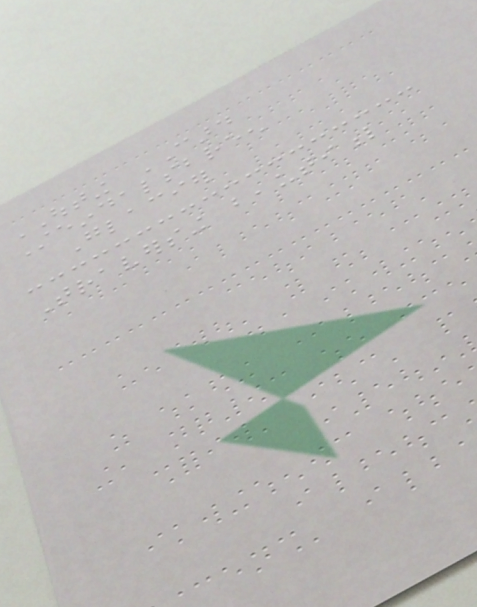OUTING CARD
Steindalsbreen
Glacier
Traversing beautiful
